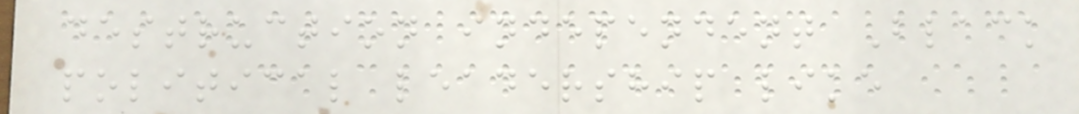destruction independent Black
political leadership like
